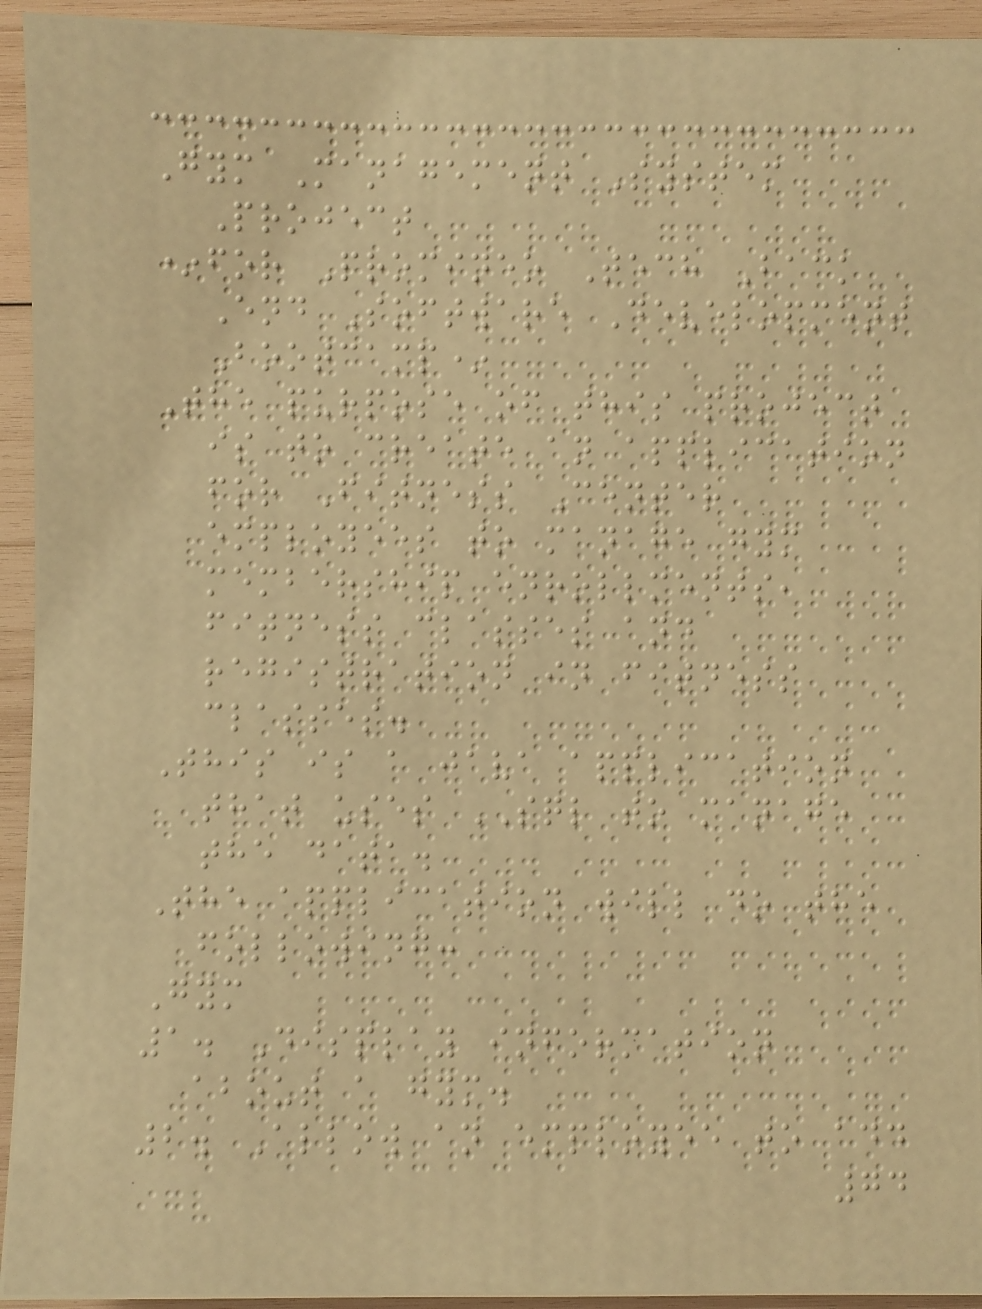Gym Management System
Project
*for Promineo Tech Back
End Software Development
Bootcamp*
The purpose of this project
is to create an application
for Fitness Center
employees to manage gym
membership enrollments,
fitness classes and
registration in fitness
classes.
This is a java application
that uses SQL to manage
the data.
The application will do the
following:
Gym
1. Display information
about a gym.
2. Allow an employee to add
74
